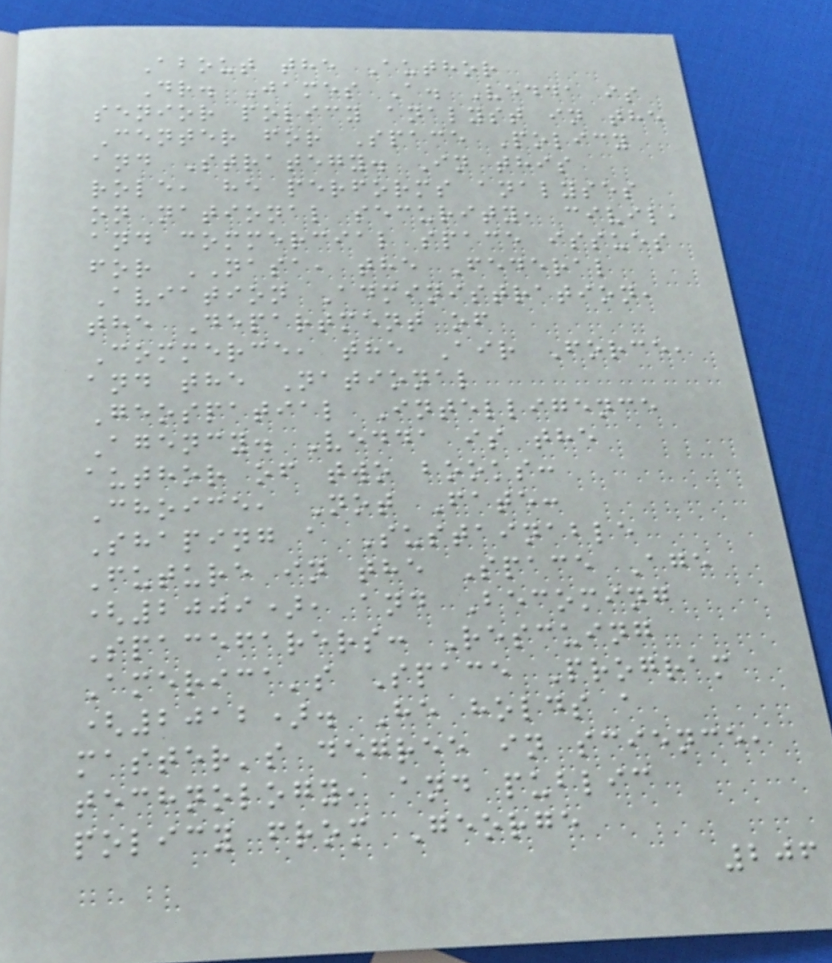About the Author
Dr. James A. Vedda is
senior policy analyst in the
Center for Space Policy
and Strategy. In this
role, he performs analyses
on national security, civil,
and commercial space issues
for NASA, the Federal
Aviation Administration,
the Department of
Commerce, the Air Force,
and the National
Geospatial Intelligence
Agency. Vedda is the
author of two books:
Choice, Not Fate:
Shaping a Sustainable
Future in the Space Age
(2009), and Becoming
Spacefarers: Rescuing
America's Space Program
(2012). He holds a
master's degree in science,
technology, and public
policy from George
206
